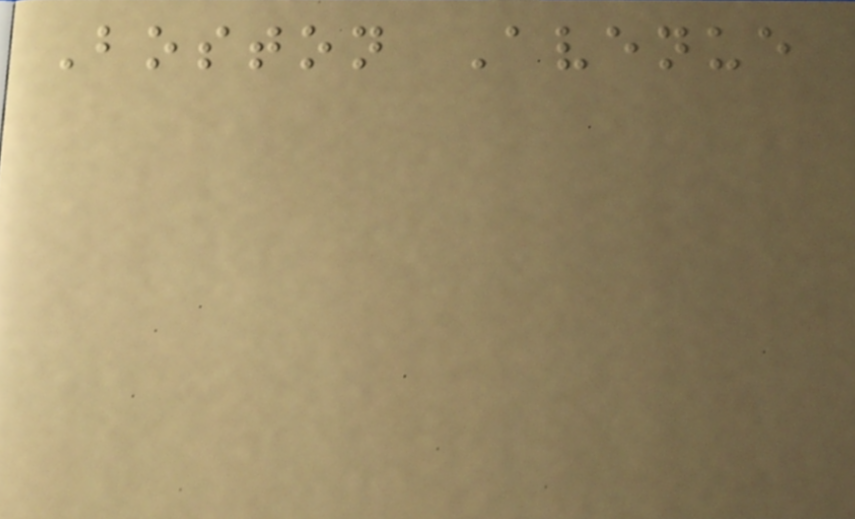Boston Avenue
